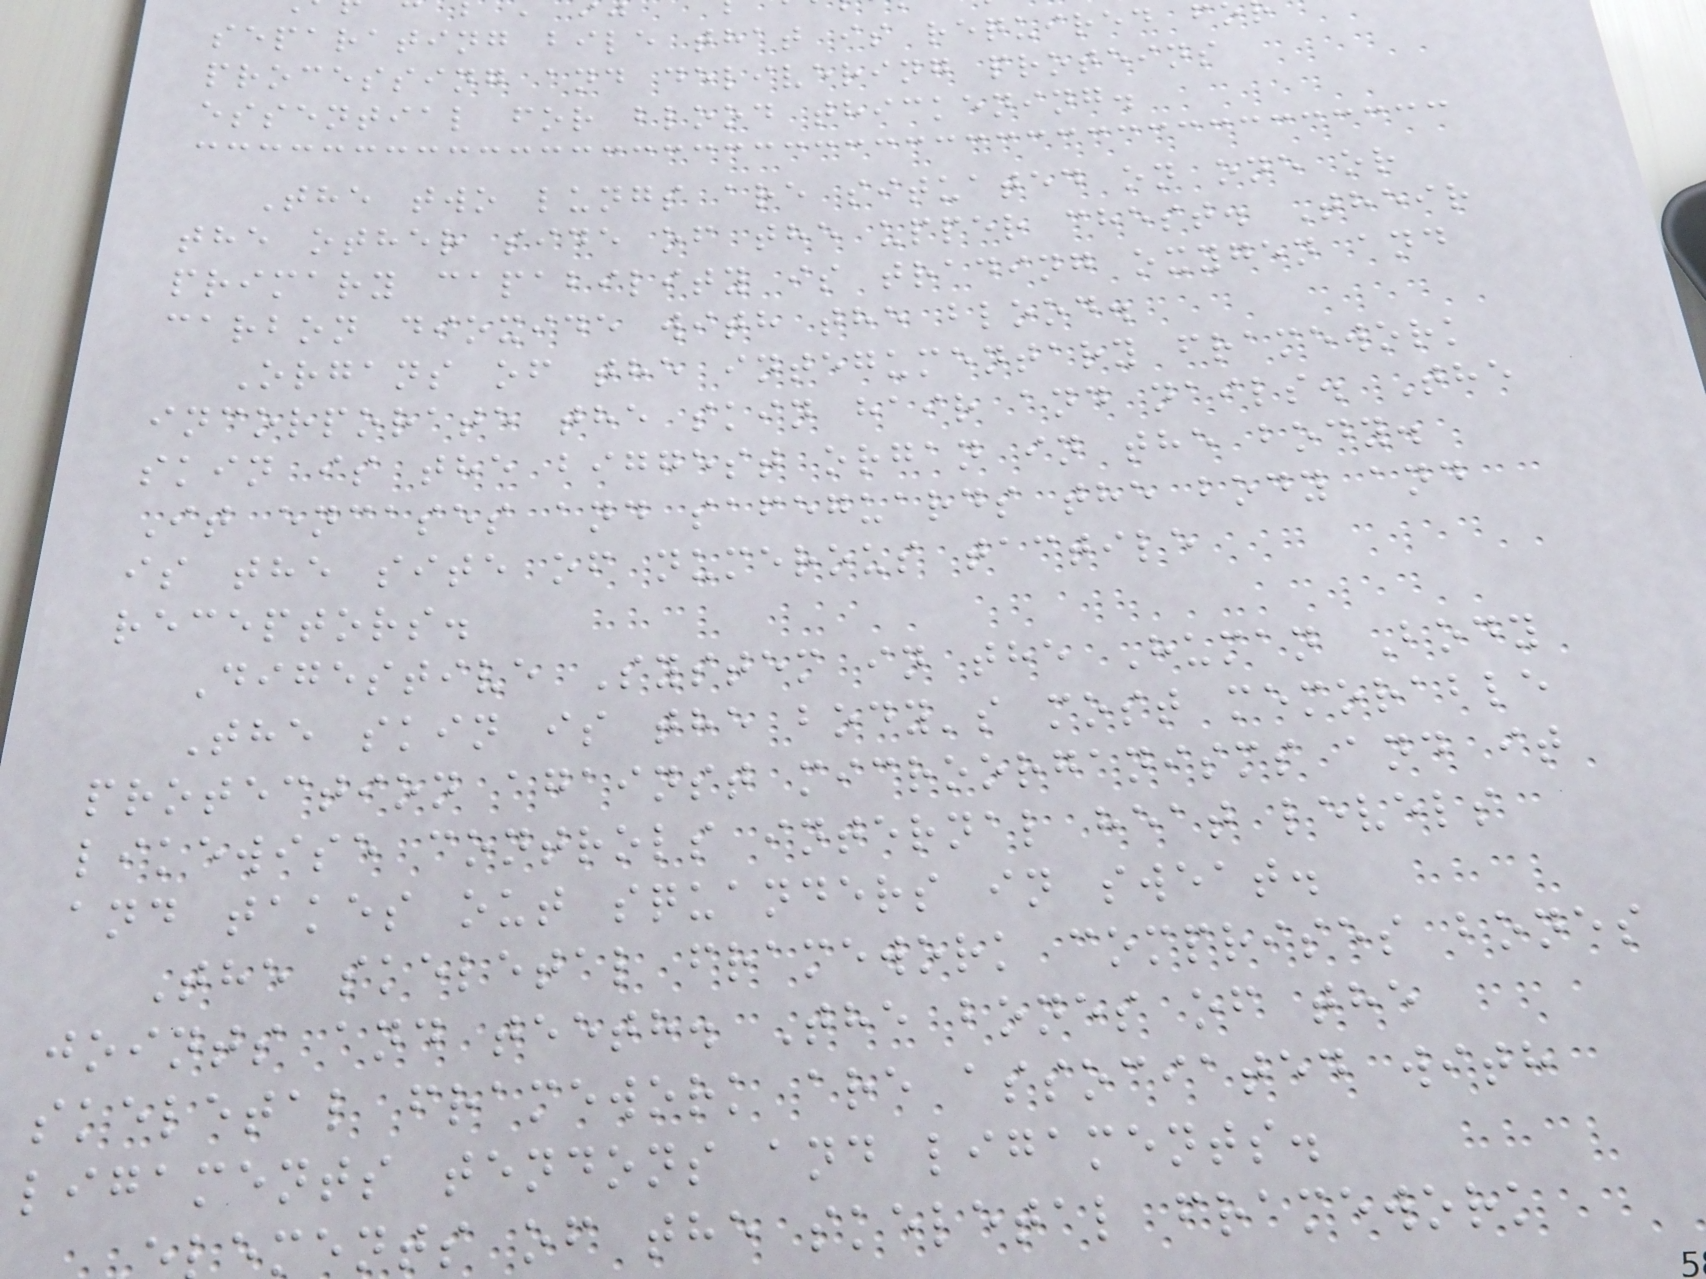separating bile that is required f
processing and delivering proteins
essential for blood thickening.
The two lungs are situated on one or
the other side of the upper chest. Their
primary capability is trading oxygen and
carbon dioxide with the blood.
Organs of the integumentary framework
incorporate the skin hair and nails. The
skin is the biggest organ in the body.
It encases and safeguards the body and
is the site of numerous tactile
receptors.
Digestive System in the Human Body
The skin is the body's most memorable
protection against microorganisms and it
likewise controls internal heat levels
and takes out squanders in sweat.
The skeletal framework comprises bones
joints and teeth. The bones of the
skeletal framework are associated with
ligaments tendons and ligaments.
ments of the skeletal framework
